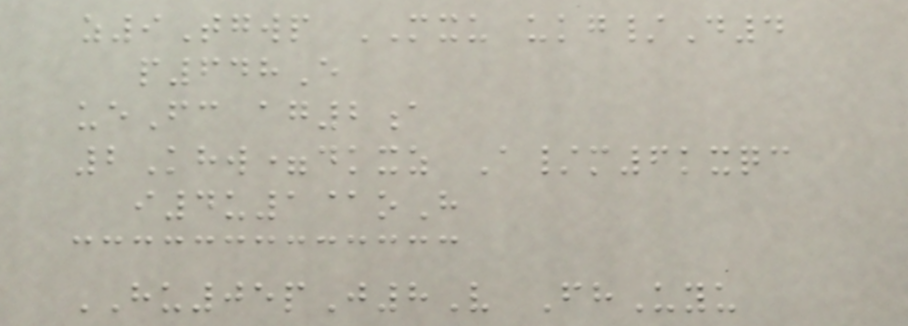z9Tgwp MXU ukg/D4
p648E
ueFc ag2a
2Khw=dkxz A/m6kxqc
i4u1@oH
HU05pJ8V FhUyu
